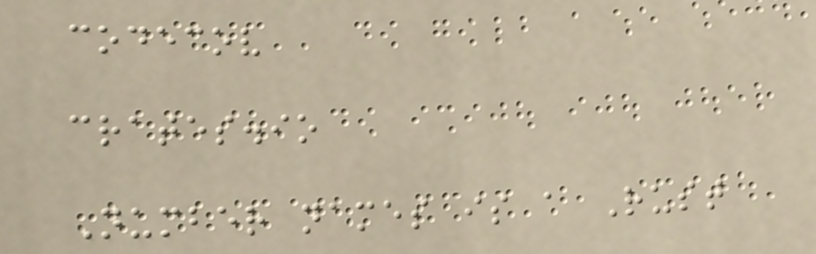codecov
crates.io
Number names is a Rust
